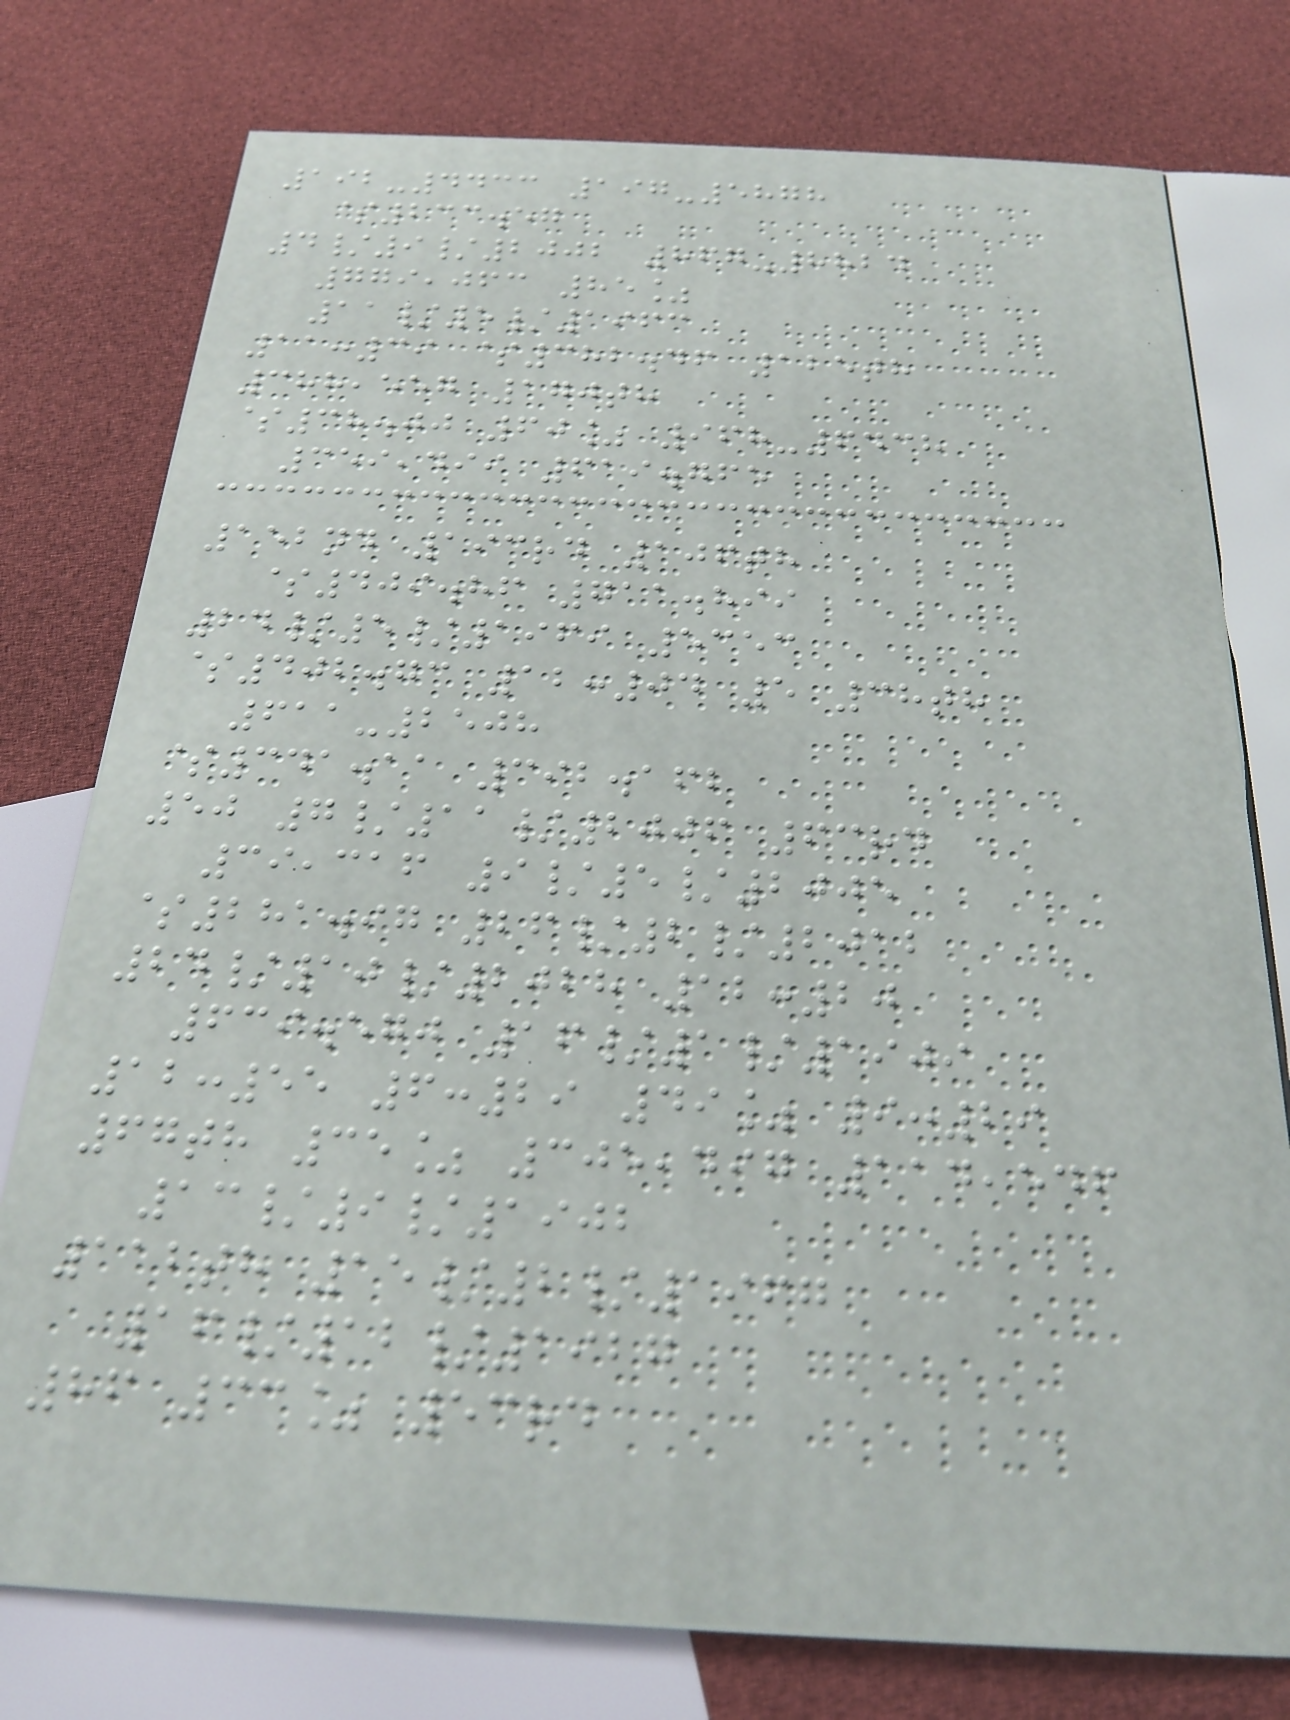192-4433 197-5878
$233.57
4/9/2002 867-8824
779,063 85%
11/5/1963
11:39 $382.46 125th
388,557 170th
$38.00 60% 968-6438
359,499 619.765
152nd 193rd 106th
$409.86 711.899
24/5/1969 5353
$402.73 12:04 5 38th
611-2508
$341.11 392.162
50 7/11/2006 63rd
39,316 9/5/2005
$281.97 26/2/2012
24/10/2028 12:20
639.570 16/1/1909
12:55 6:29 49% 9:29
67th 35% 305,497 114,546
13/9/1902
112th 15/2/1967
16/12/1927
86 33% 53rd
